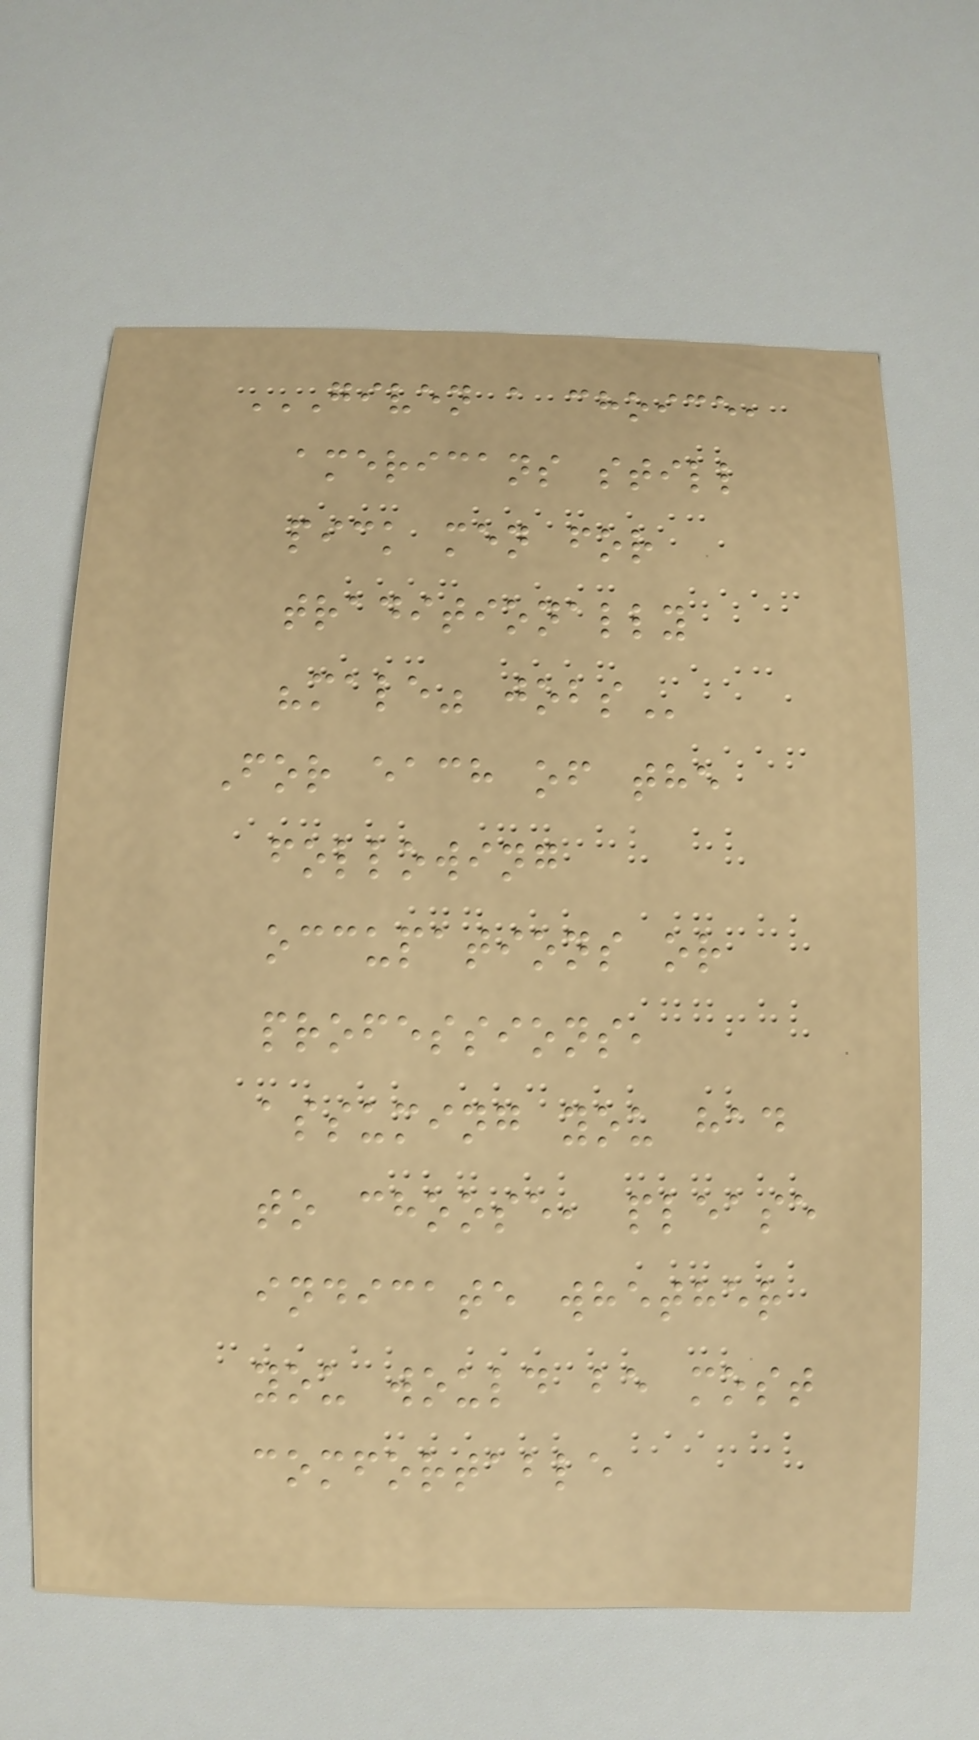GIVEN A CHOICE,
AMERICANS STILL
PICK MEN FOR
TRADITIONALLY
"MALE" JOBS
For each of the
following
occupations or
professions,
assuming you had
to choose, please
indicate whether
you would be most
comfortable
